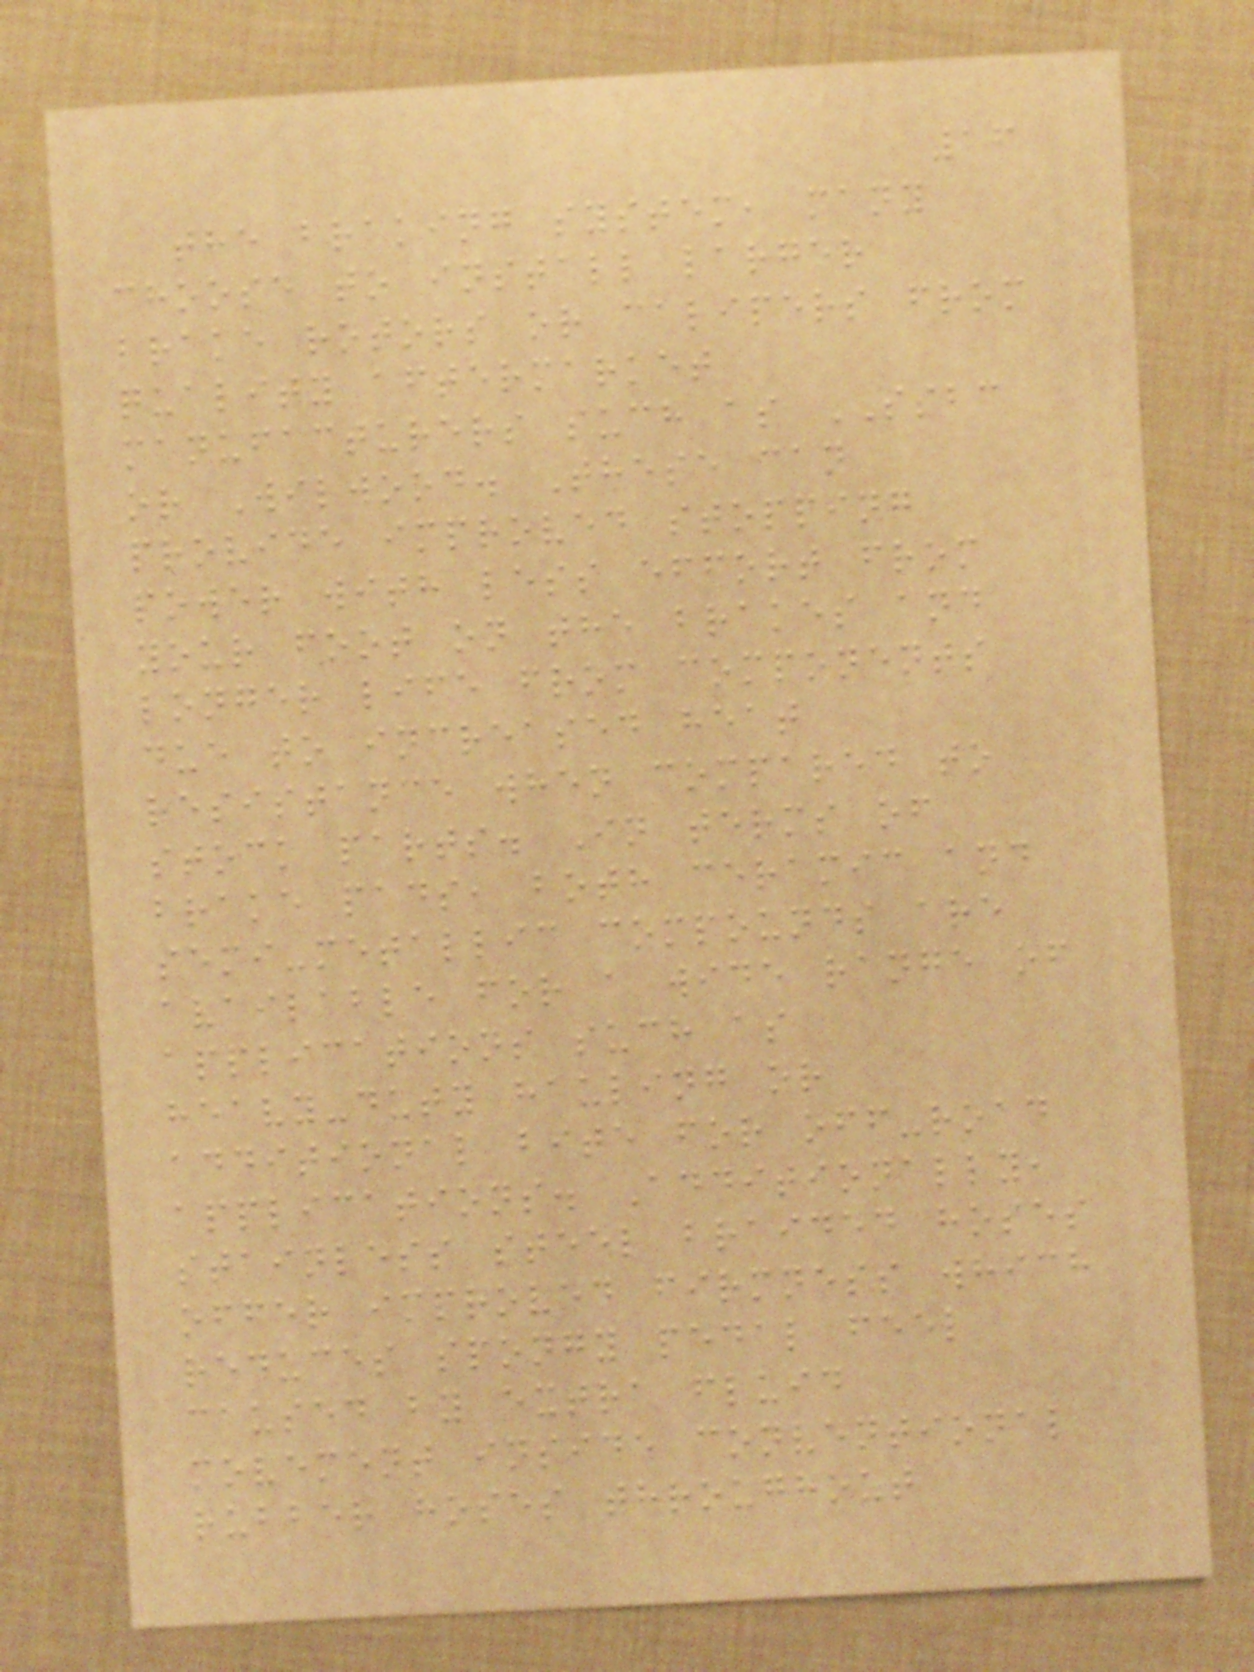16
the braking system, many
choose to install larger
brake rotors or calipers from
quality aftermarket
manufacturers such as SSBC
or Wilwood. These can
provide improved stopping
power with less effort from
your foot on the brakes and
longer life from components
due to increased heat
resistance when compared to
stock parts. In terms of
brake pads, both ceramic and
semi-metallic compounds are
available for a wide range of
applications such as
heavy-duty hauling or
additional bite for off-road
applications. Additionally,
stainless steel braided hoses
offer improved firmness which
reduces spongy pedal feel
caused by extra fluid
movement inside conventional
rubber hoses throughout
